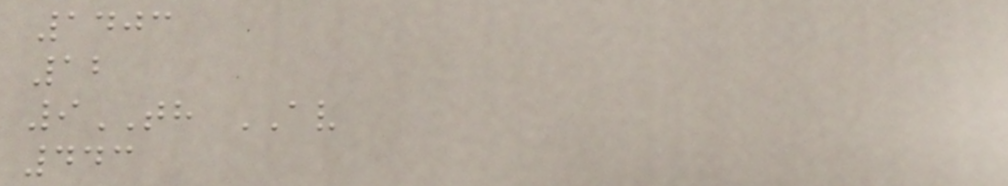1403
12
9TH AV
443
